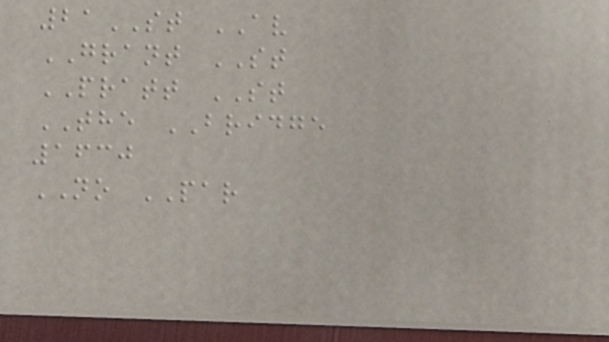21ST AV
GRANT ST
PRATT ST
THE BRIDGE
1630
NO PAR
